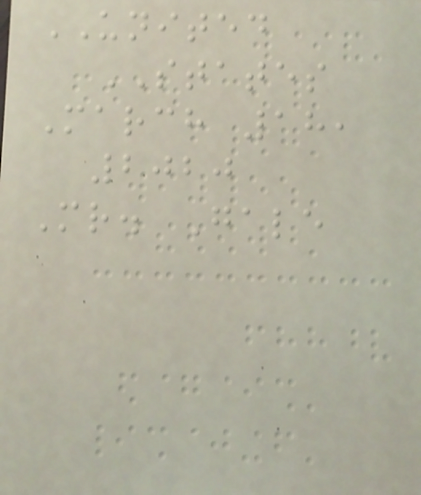UNITED
STATES
March 18,
2020
Mr. Gale
